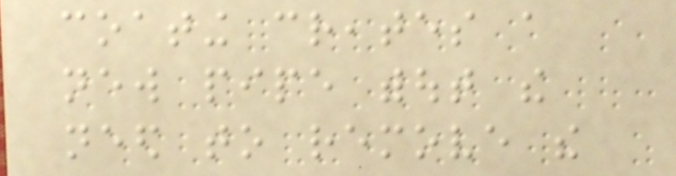coating creates a
new pipe without the
need to remove the
